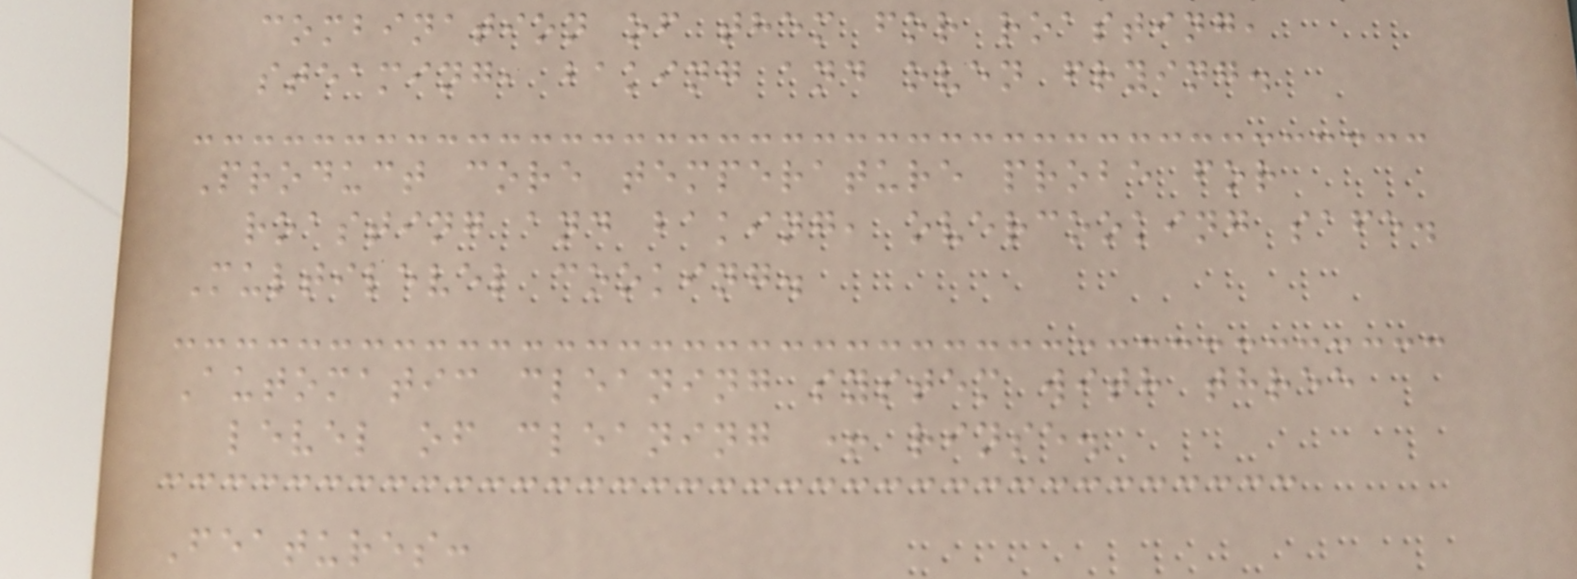combination of them for roasting,
steaming, baking and oven frying.
Product core temperature probe for
roasting and baking, overcooking safe.
Multilevel cooking.
Automatic cleaning system with three
level of cleaning + rinse.
Features:
